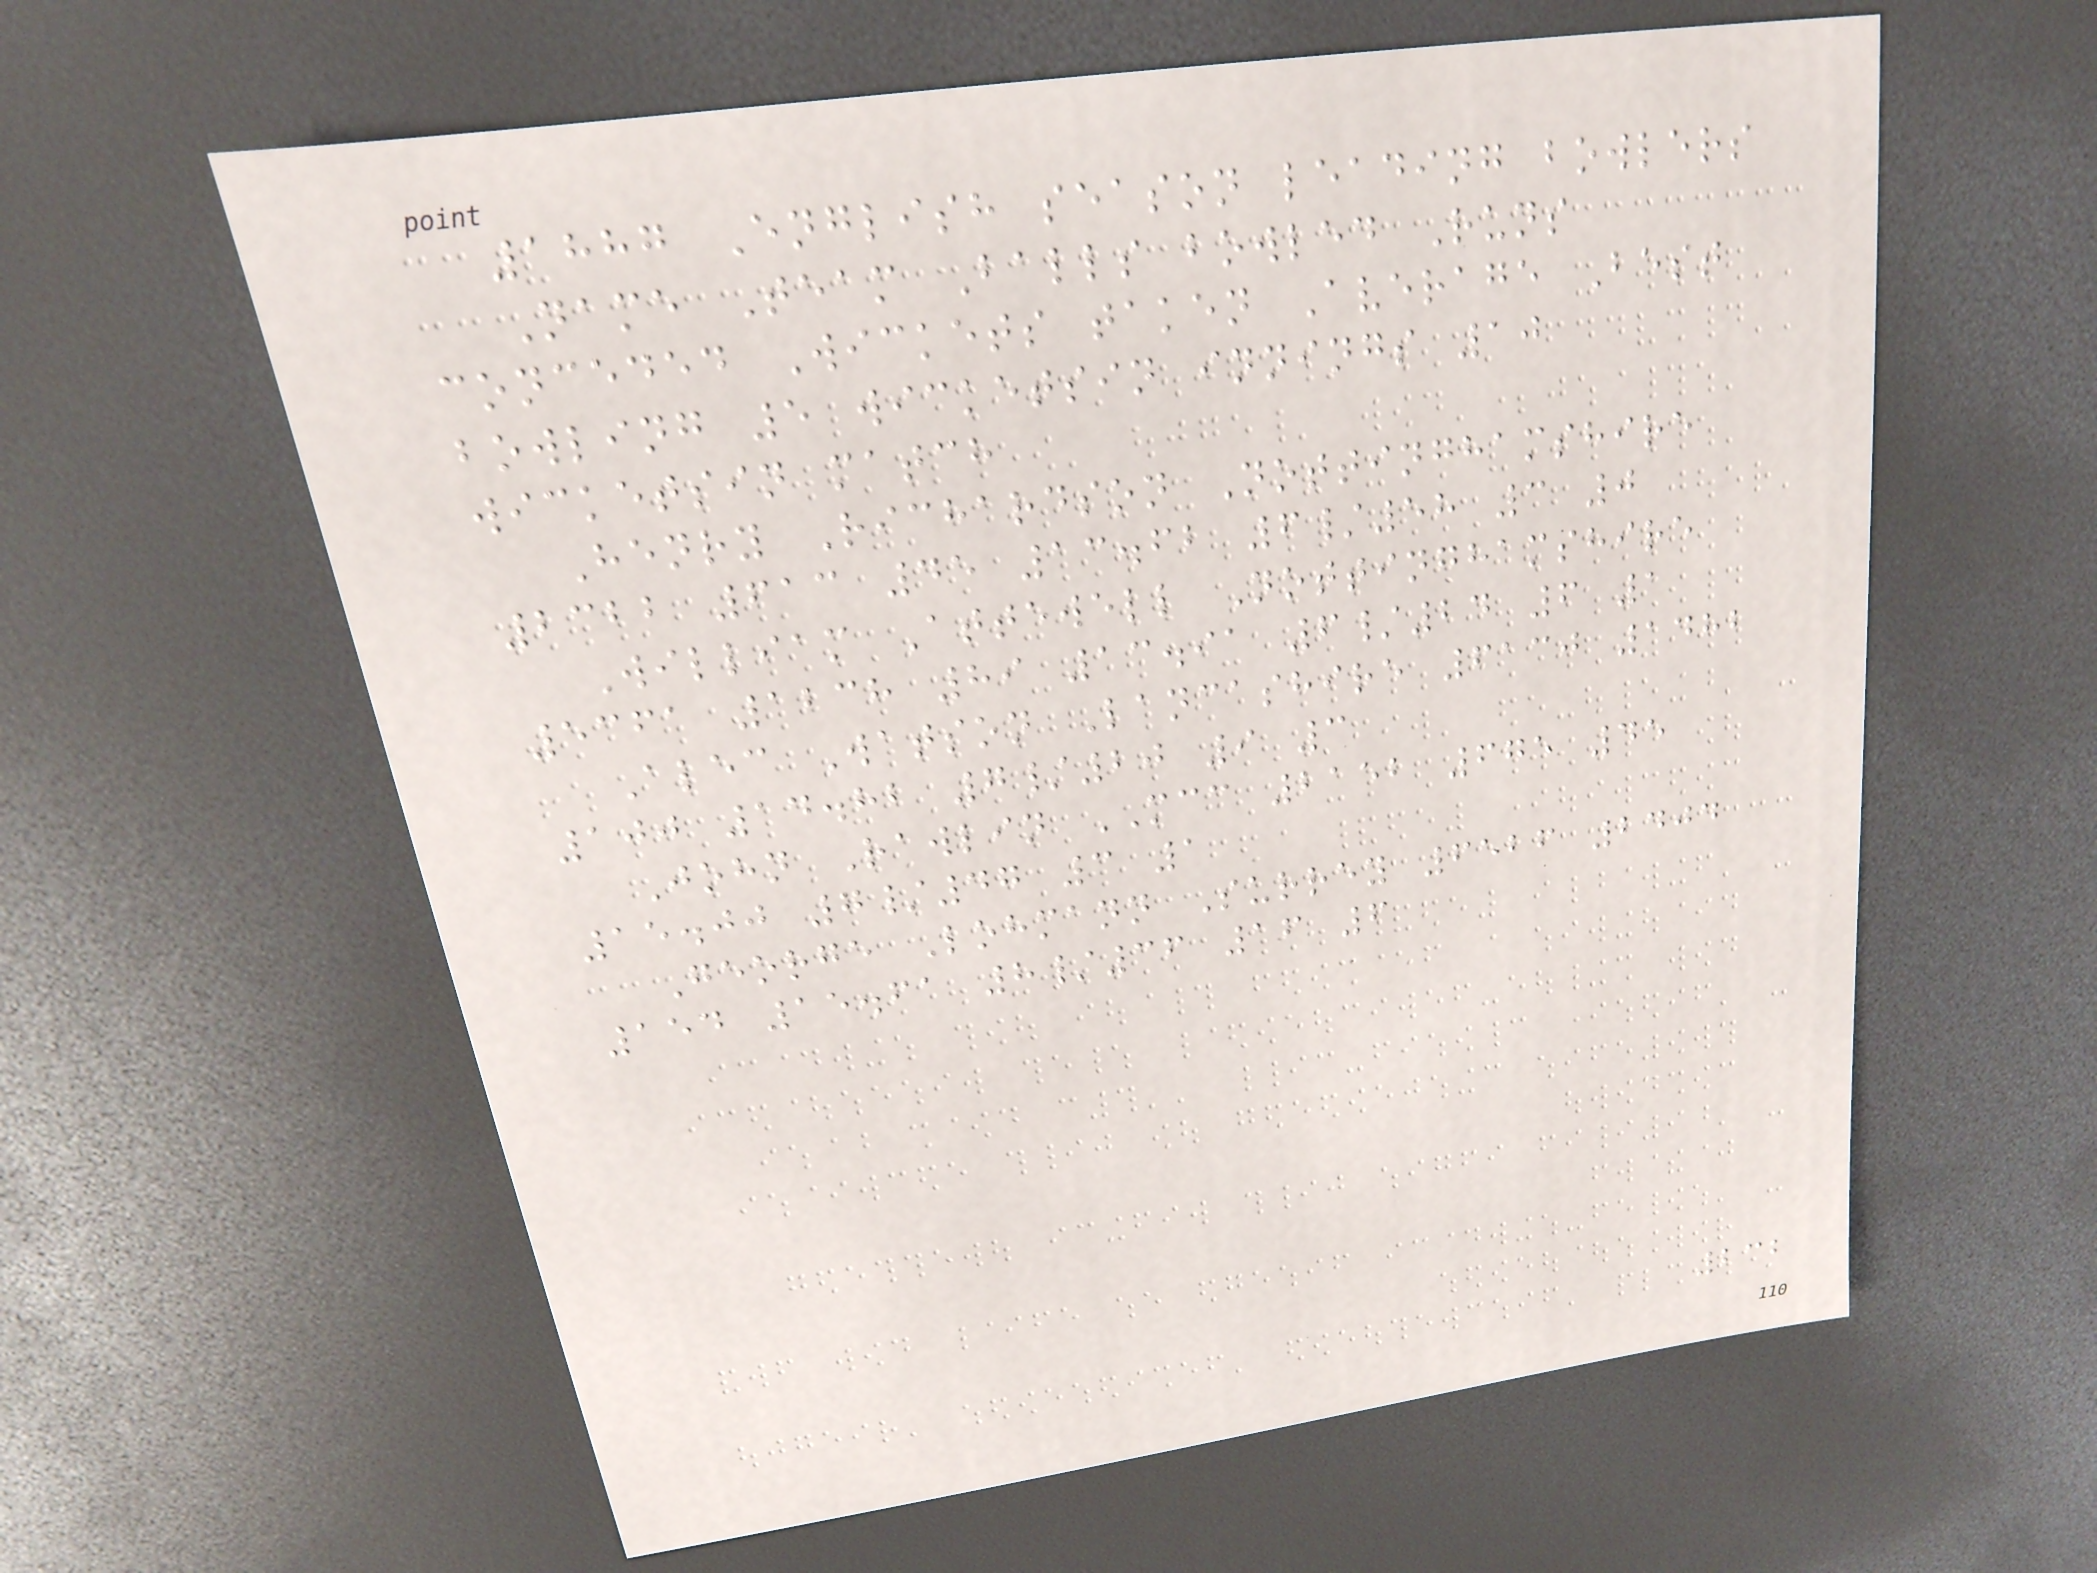1887 English season leading bowlers
Name Team Balls bowled Runs
conceded Wickets taken Average Best
bowling 5 wicketsin innings 10
wicketsin match
Henry Richardson Nottinghamshire
2322 613 45 13.62 6/58 3 0
William Attewell Nottinghamshire
5361 1238 89 13.91 6/24 6 1
Alec Watson Lancashire 6130 1482
100 14.82 7/20 9 3
John Rawlin MCC 2152 675 45
15.00 7/47 3 1
George Lohmann Surrey 6526 2404
154 15.61 8/36 16 6
232
